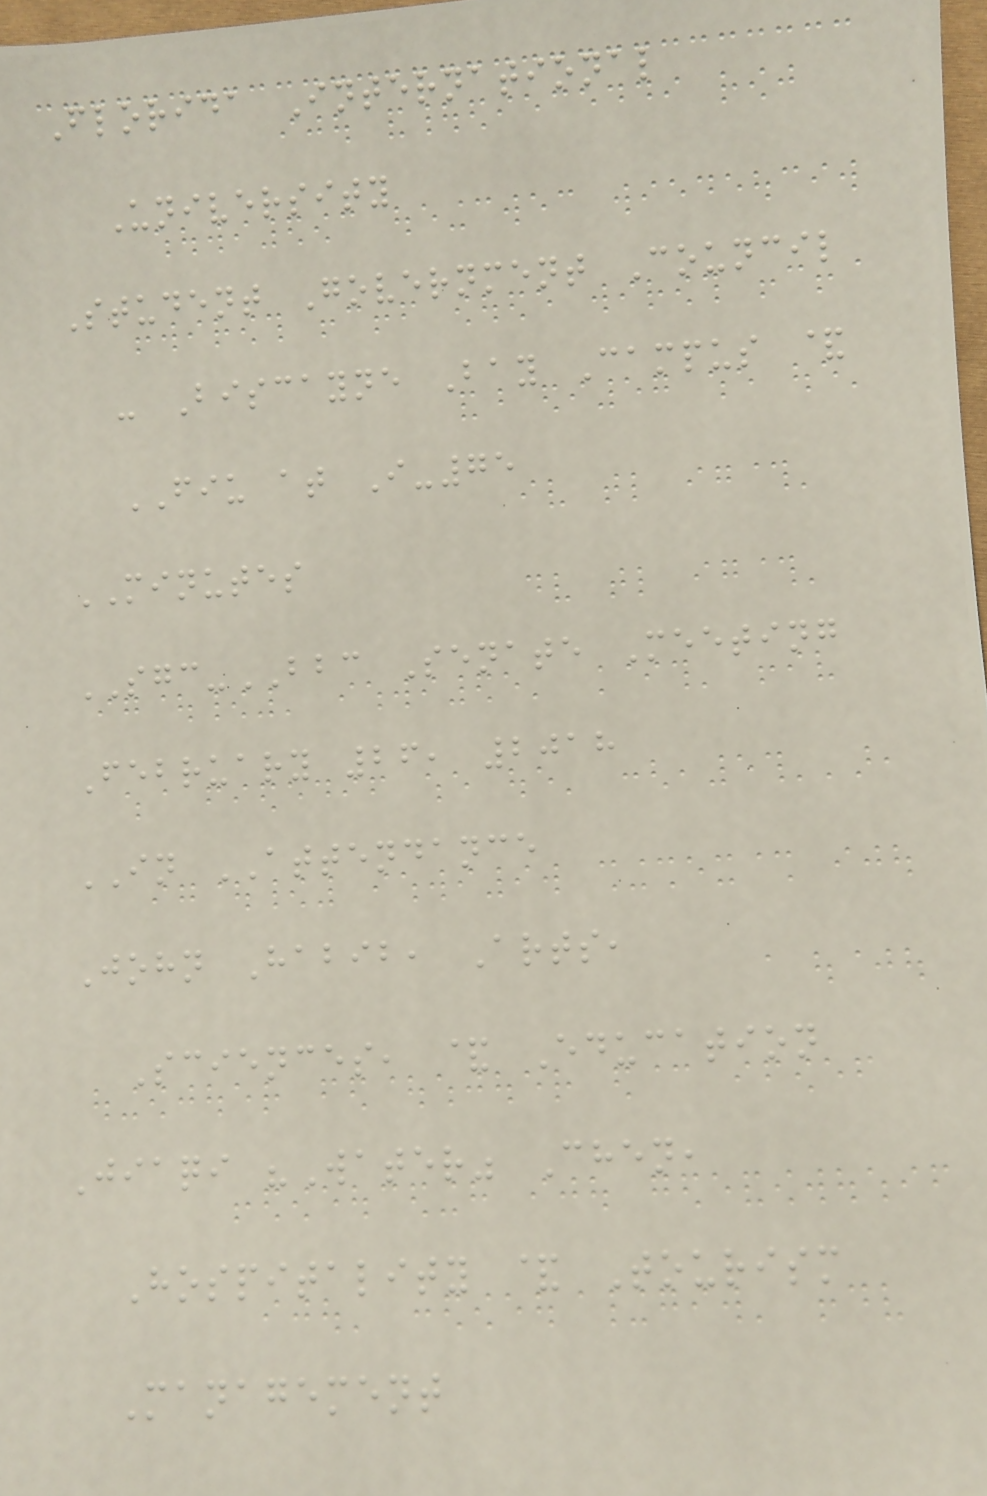Florida International
University
Student Government Council
- Biscayne Bay Campus &
FIU at I-75
MINUTES
SGC-BBC Senate Meeting
February 26, 2018
IN ATTENDANCE
John Habib, Arts,
Sciences, & Education
Jiaqi "Water" Chen,
Hospitality & Tourism
Management
